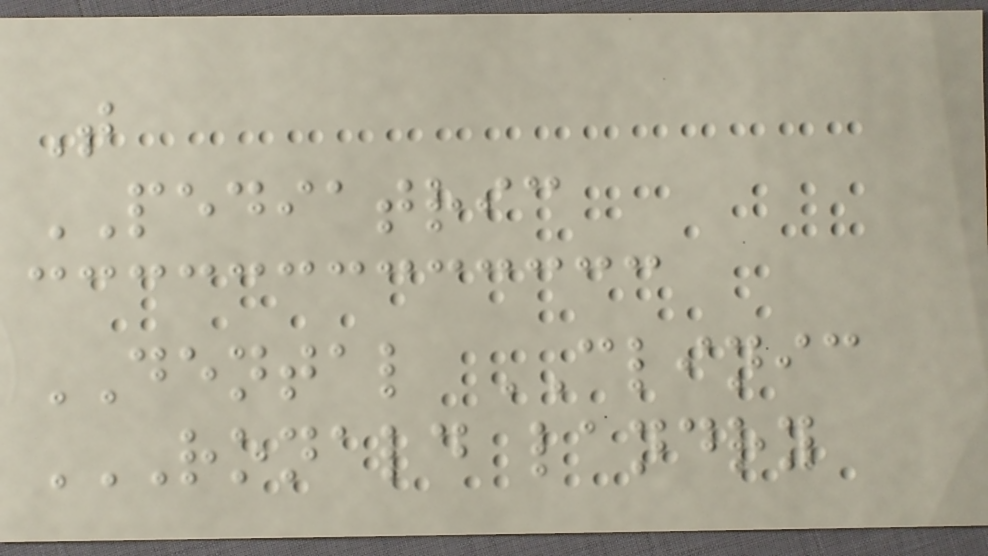T
PEDIATRIC
DENTAL CLINIC
RONALD LANDRY
